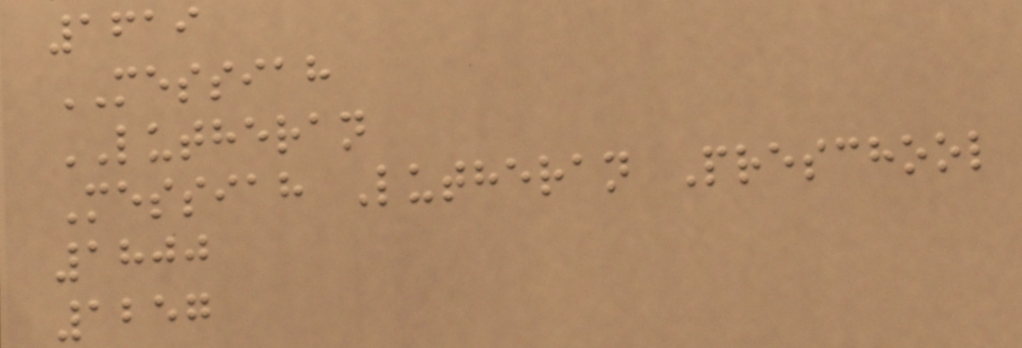1619
MESSIAH
LUTHERAN
Messiah Lutheran Preschool
1800
1257
